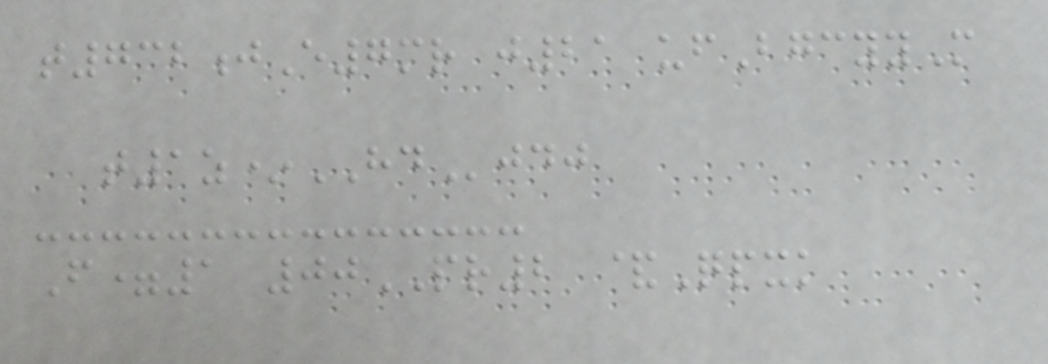t732jE7mr j21 ufBgcyyM
t1z*HDjdj
F=1 00PR2 &Qpxk
